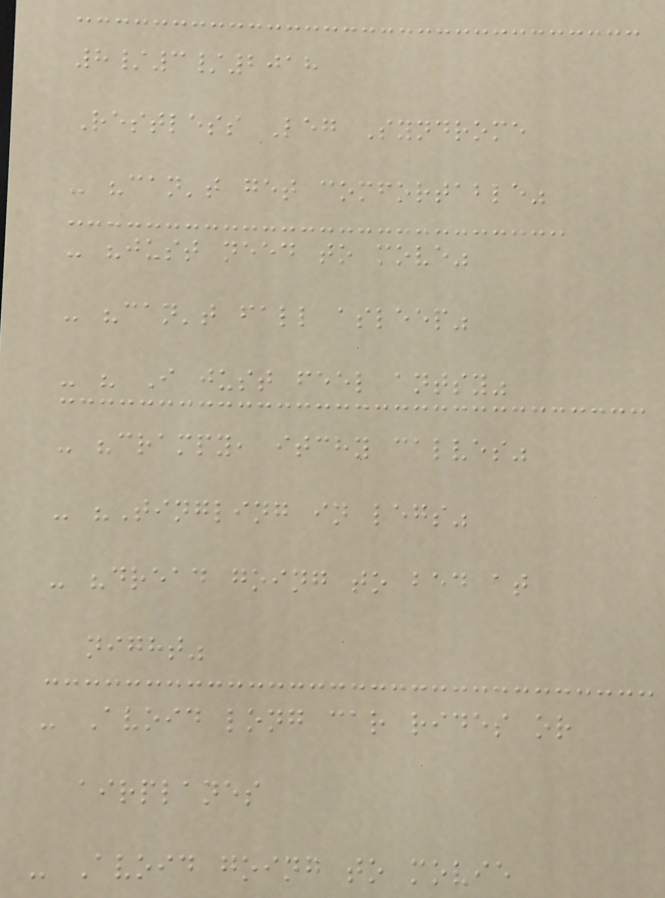8/3/2018
Restless Leg Syndrome
- "can't get comfortable"
- "just need to move"
- "can't fall asleep"
- " I just feel antsy"
- "crampy, itchy calves"
- "Tingling in legs"
- "dread going to bed at
night"
- Avoid long car rides or
airplanes
- Avoid going to movie
